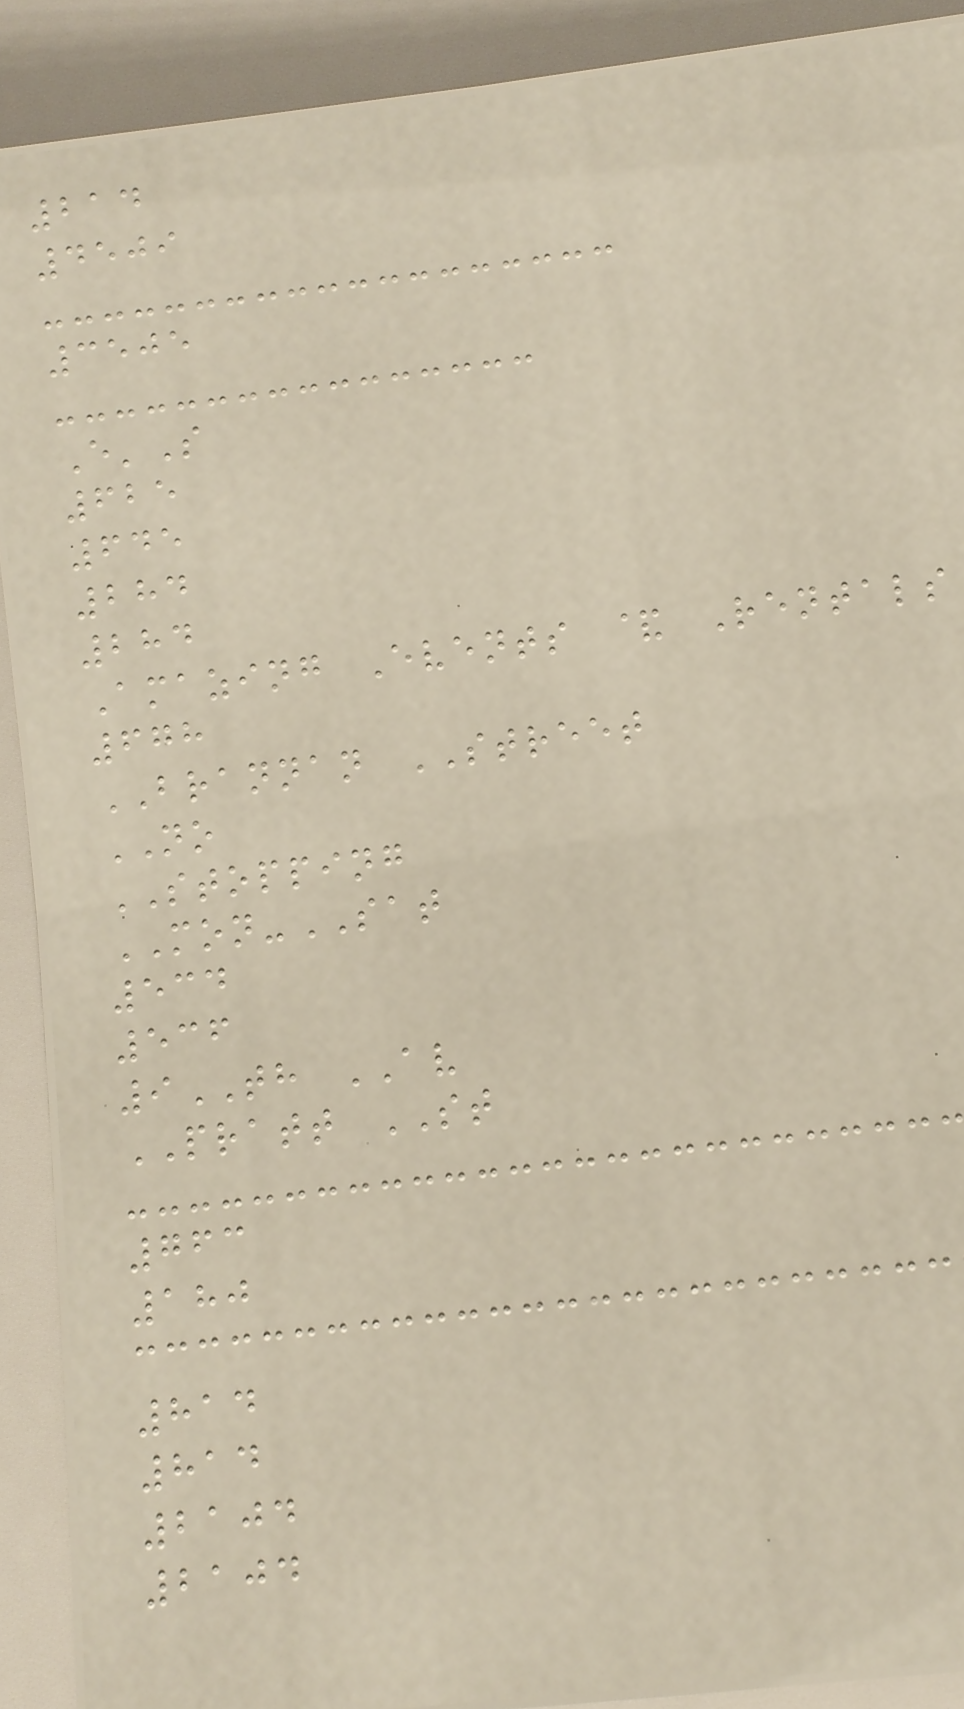214
4509
3505
E'S
625
645
284
284
Amazing Events & Rentals
678
BRANNAN STREET
NO
STOPPING
MON-SAT
534
536
9TH AV
PRATT ST
763
180
814
814
2104
2104
